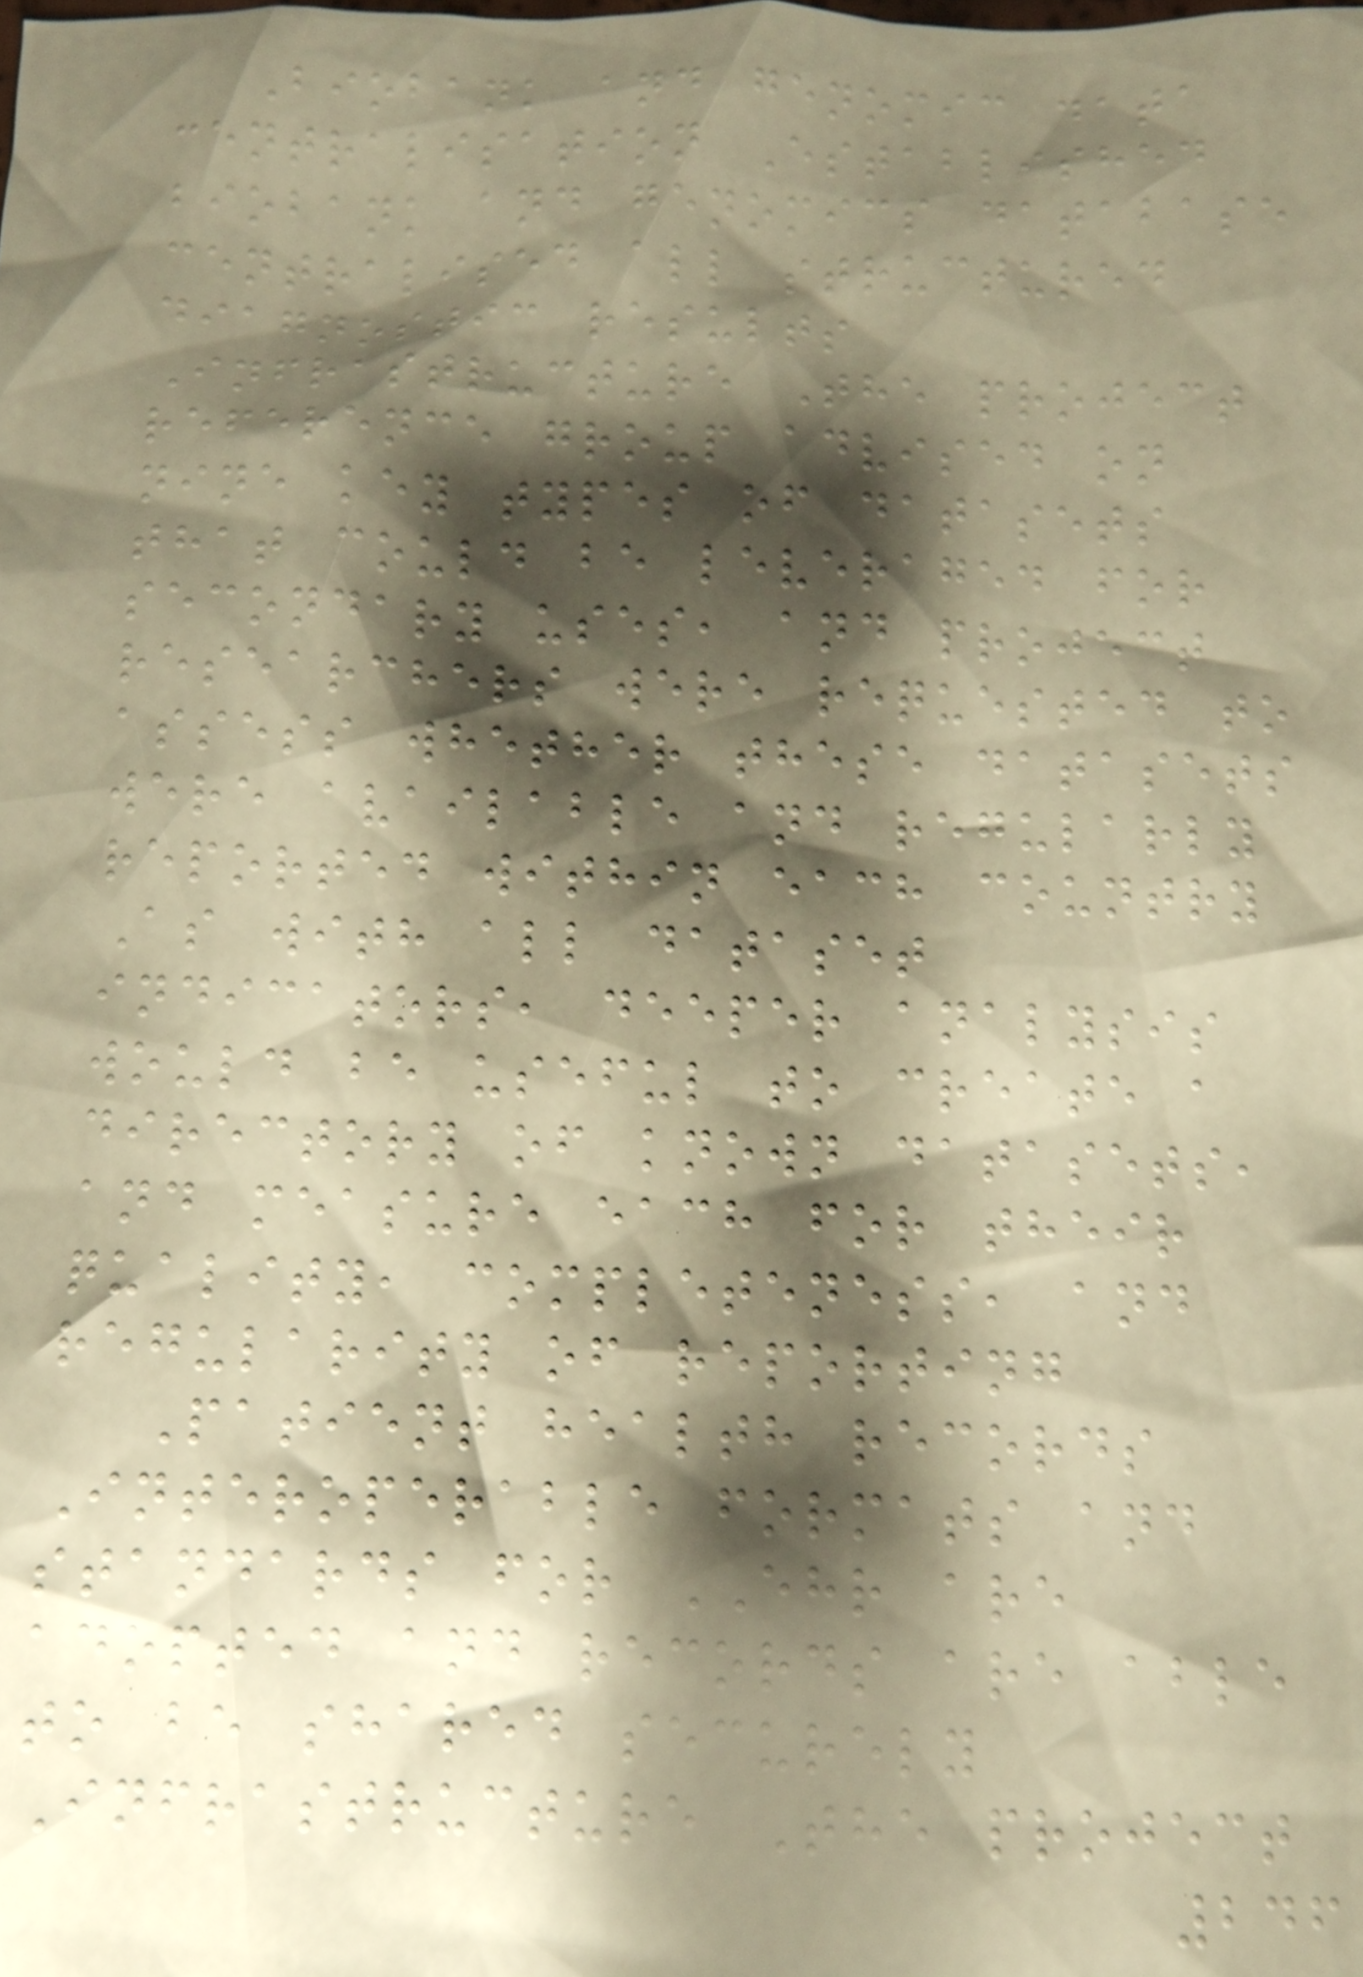Biobank and genomic data
centralisation Established
biobank and genomics database
centralised all structured
diagnostic results
Infrastructure The project
reference group advised on
nine key types of datasets
that could be leveraged for
secondary uses, and project
researchers were requested to
assess whether these datasets
were available and regularly
reported within each country
As with all dataset
indicators, deeper analysis
would be useful to create a
directory of known datasets,
and measure each for their
quality, completeness, and
regularity of reporting
Patient health records
Interoperable formats and
standards for EHR are
adopted and records are able
to be shared securely
Infrastructure The project
246
